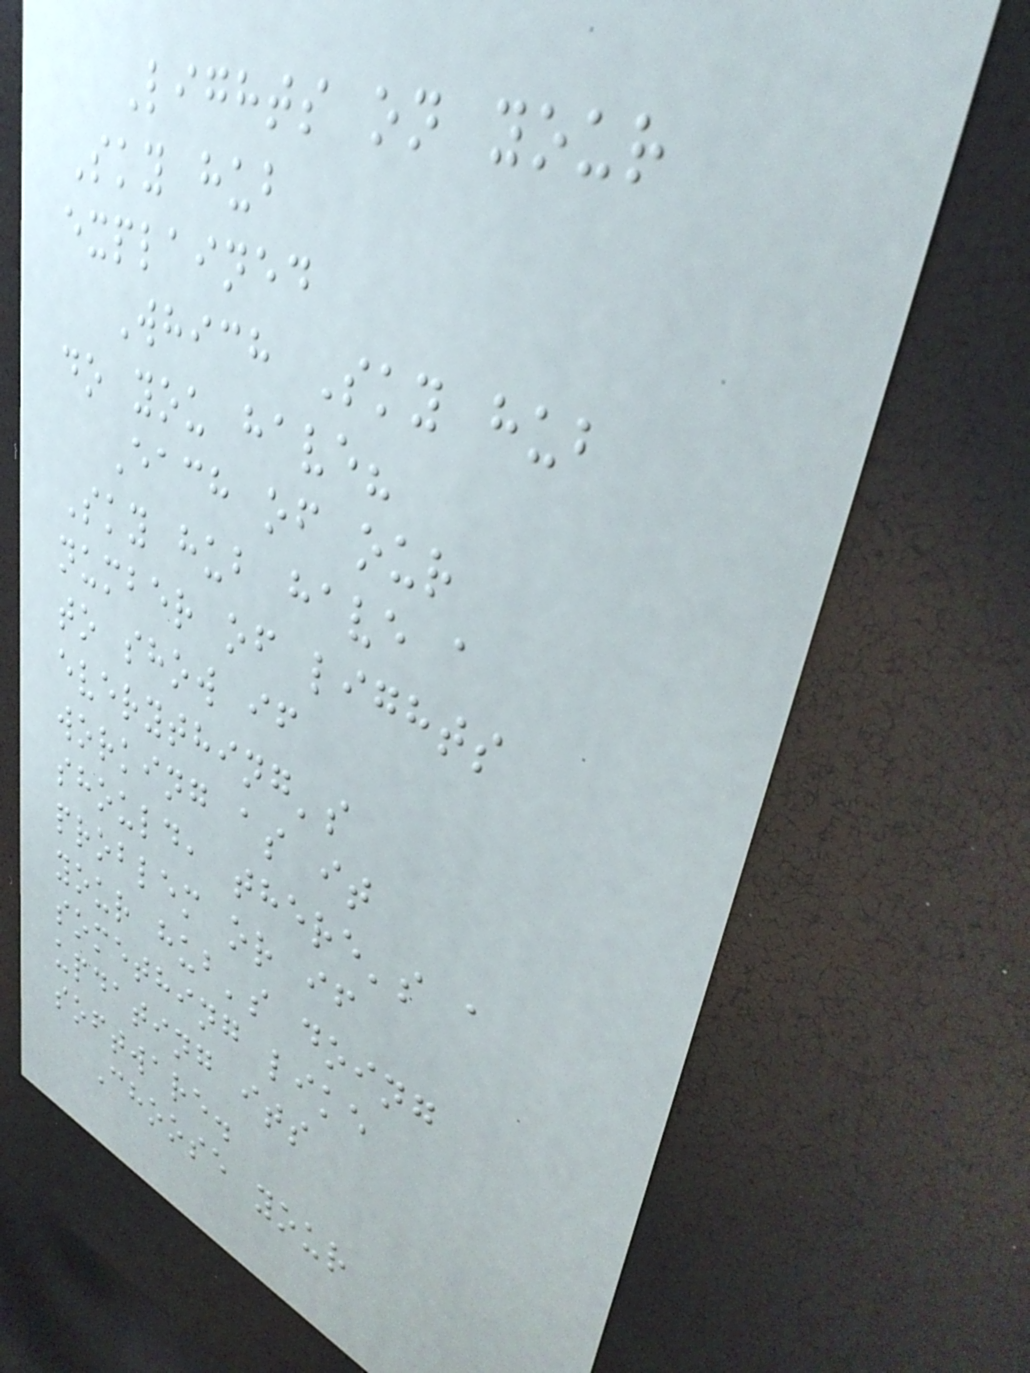Lights on your
Sky hub
explained
Which Sky hub
do you have?
Each of our
Sky hub have a
number of lights
to show if
everything's
working as it
should, there's a
problem or if
your hub's doing
something like
updating its
software.
Choose your
